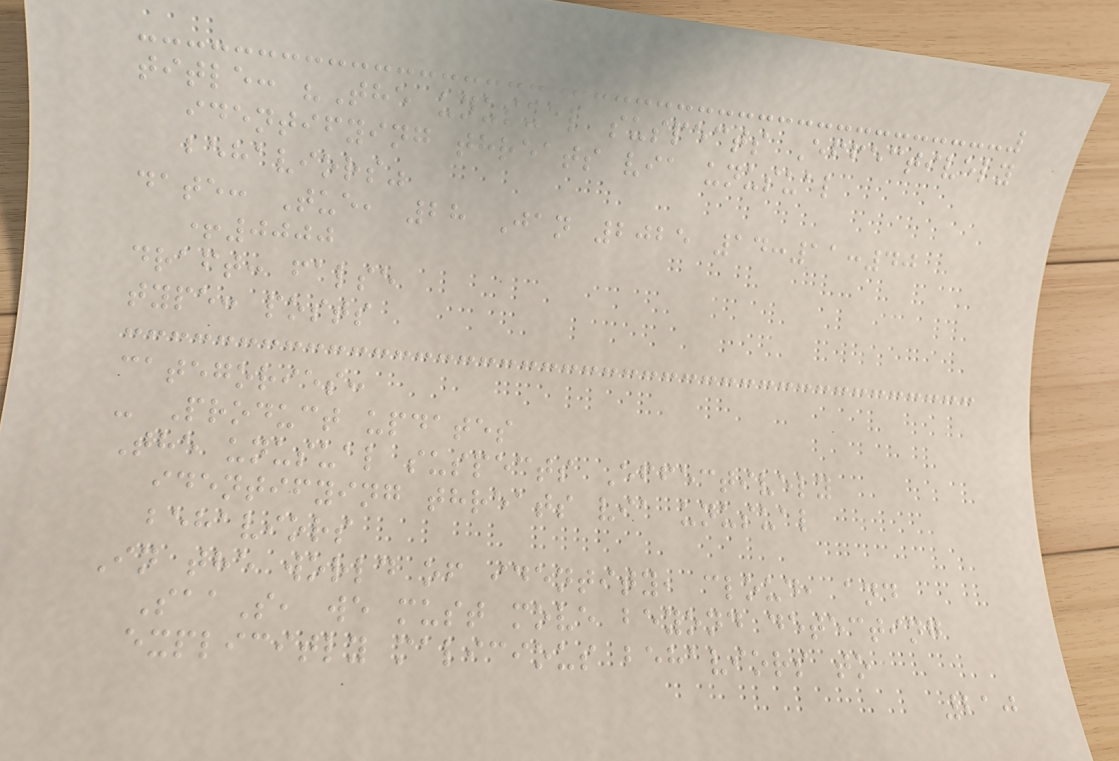title: "The unusual suspects Effectively
identifying threats via unusual
behaviors"
date: Tue, 28 Jan 2025 14:11:40
+0000
draft: false
type: posts
categories:
- Product updates
The unusual suspects Effectively
identifying threats via unusual
behaviors
In the world of identity, cloud, and
SaaS, we must move beyond detecting
explicitly malicious behaviors to
210
